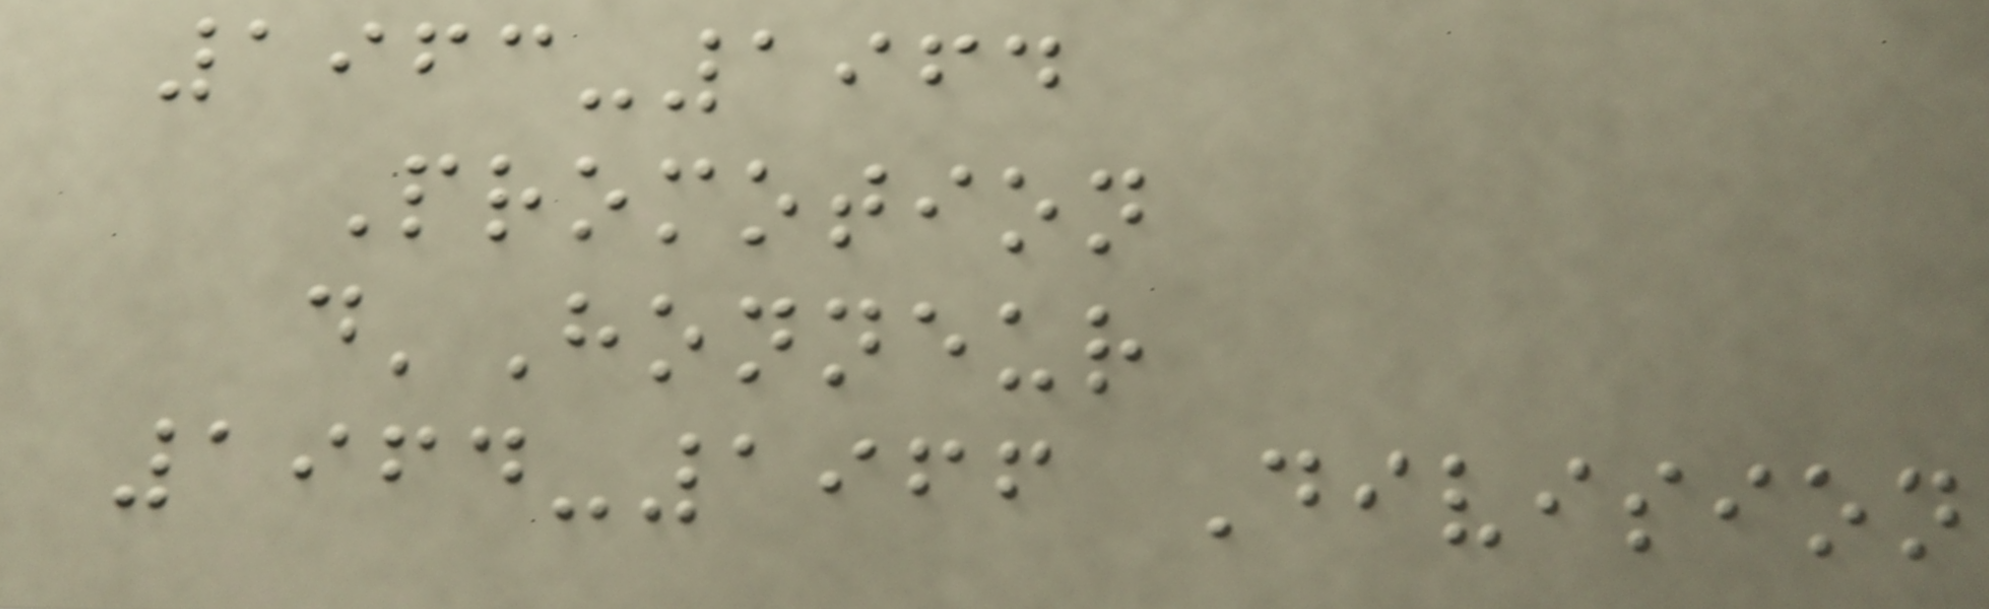1963-1964
Promotion
d'Honneur
1964-1966 Division
